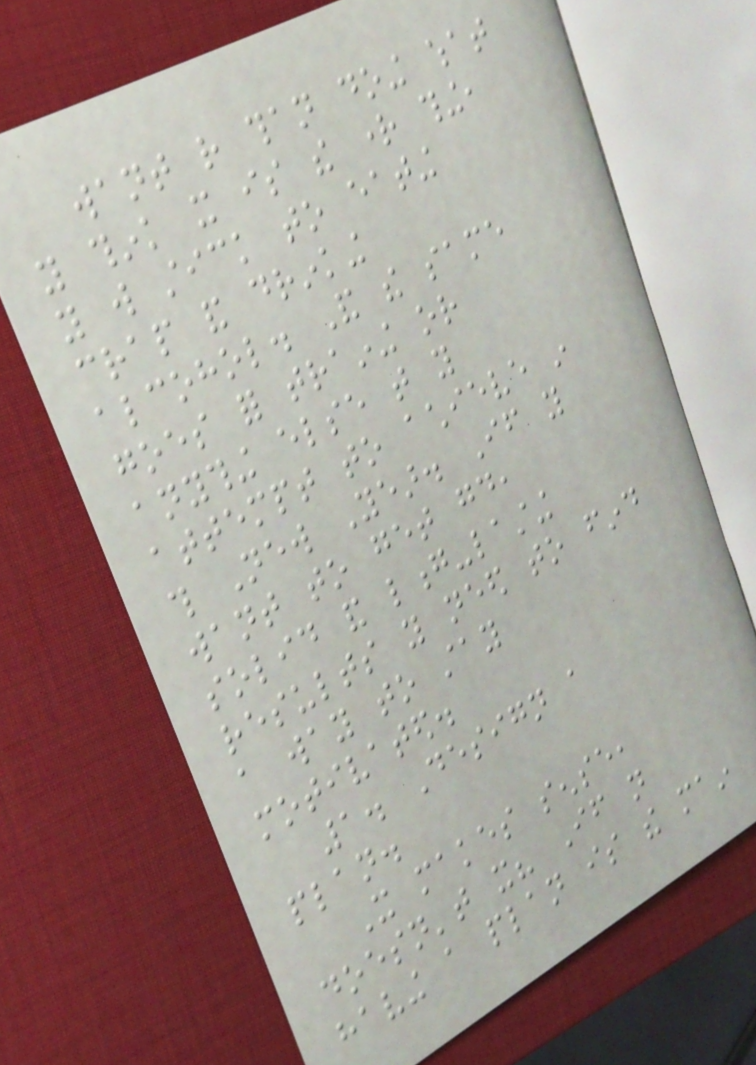want rather than doing what
you think it is the right thing,
you will stick to eating
crap and drinking
alcohol. And the same
goes for training or
anything else that you
attempt to achieve in
this New Year. If you
want to get good,
solid and long-lasting
results you need to find
a way to stay
motivated.
1. Design a
plan.
It makes sense,
doesn't it? If not
having a plan is the main
